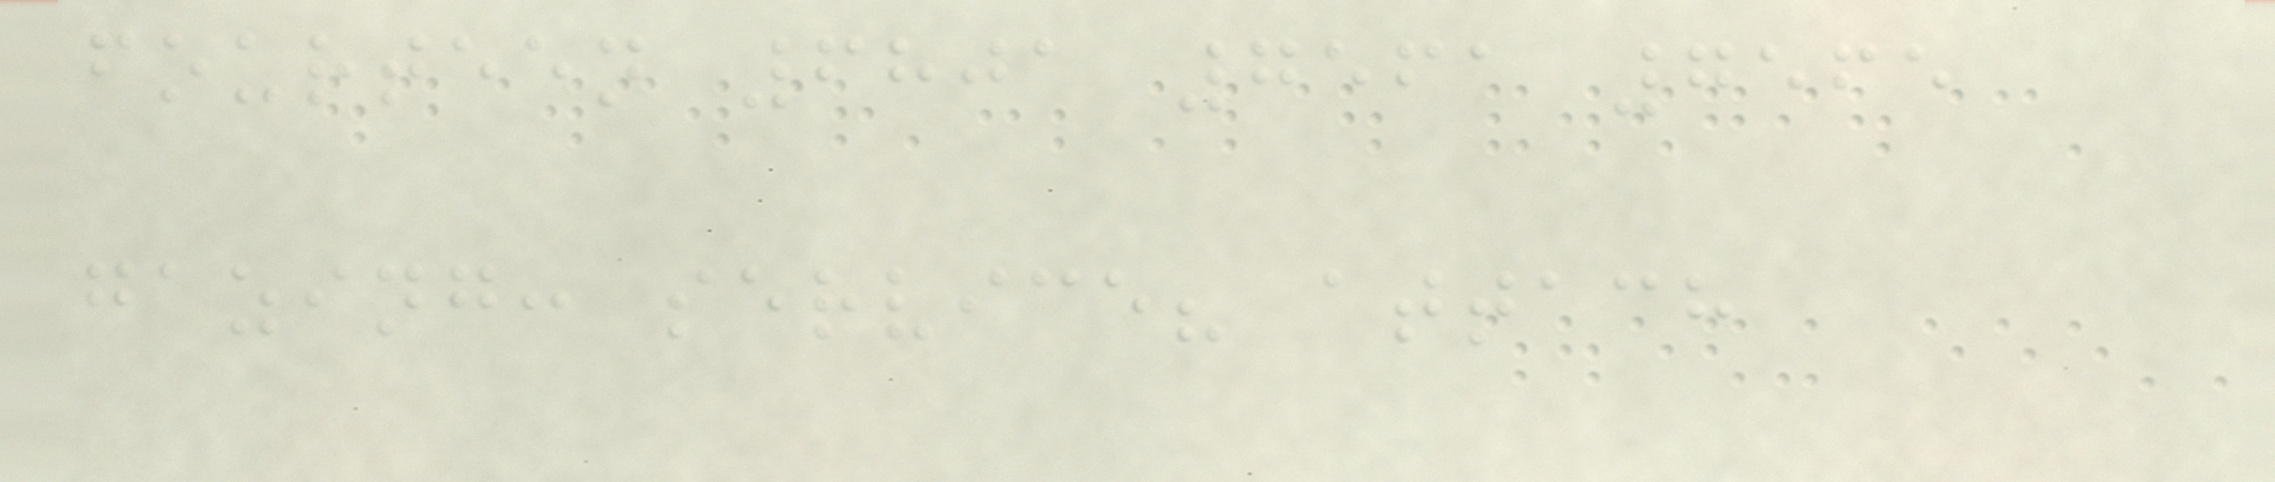fourteen 6801 7561 7565
gazing: service? attach
